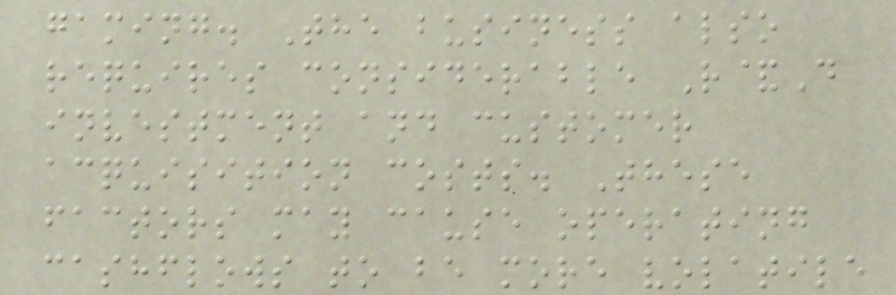gaming. The business also
requires considerable R&D
investment and customer
acquisition costs. These
factors may cause operating
cashflows to be more volatile
